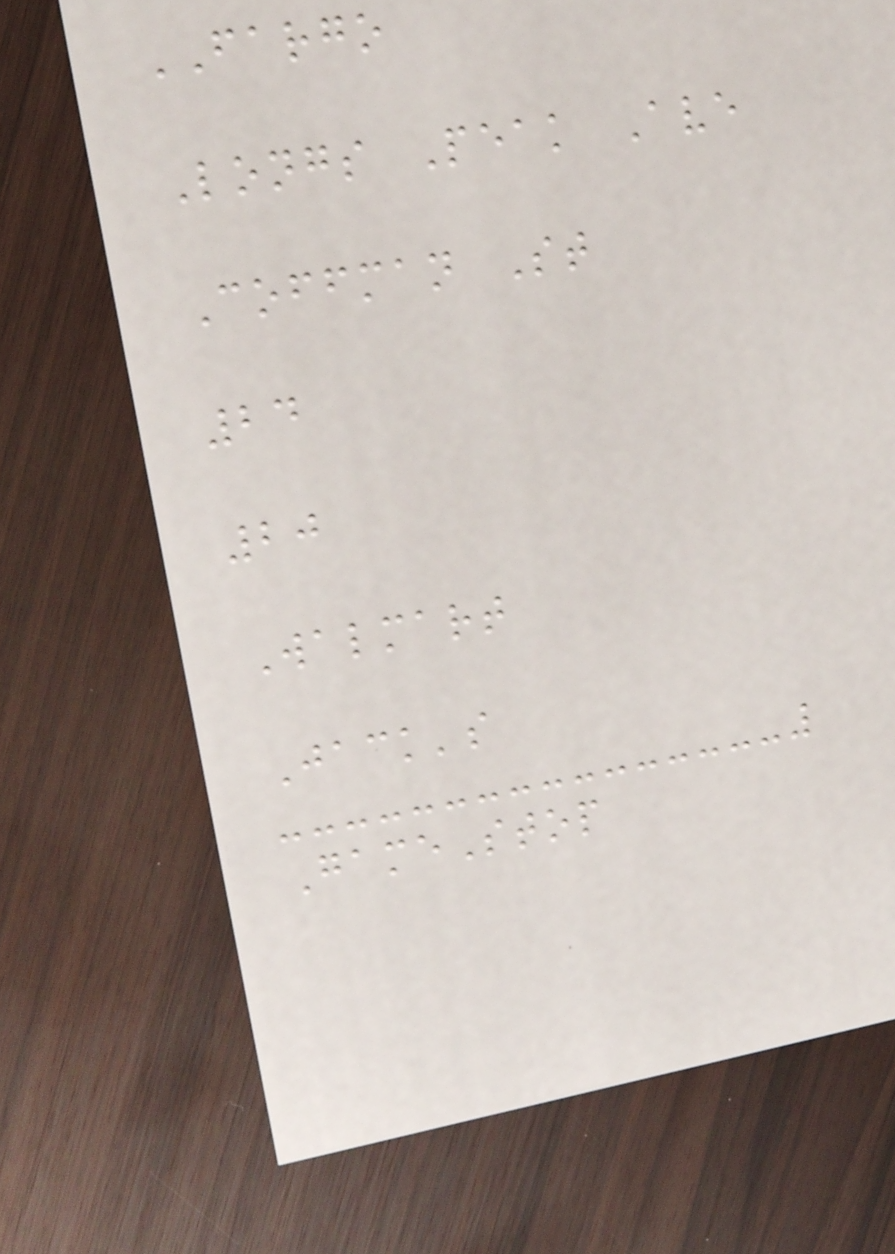FARGO
Longs Peak Ave
Coffman St
24
20
Walmart
Jack's
GameStop
